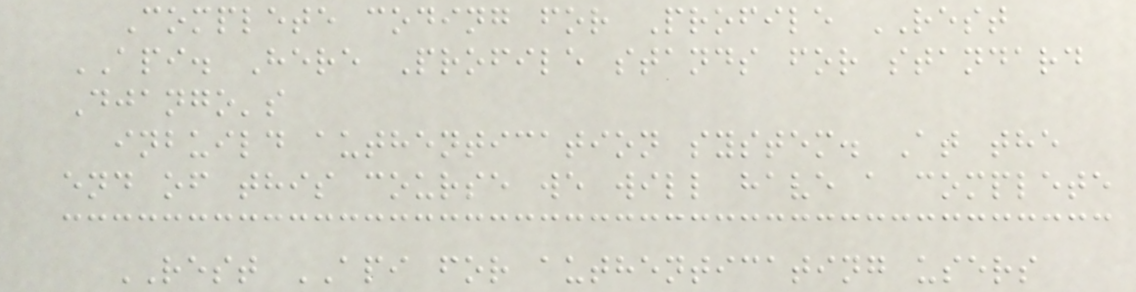Complete coding for Profile REST
API. Here Profile stands for standard
Django's
inbuild authentication system. At the
end of this course we will have a complete
REST API for authenticating users
